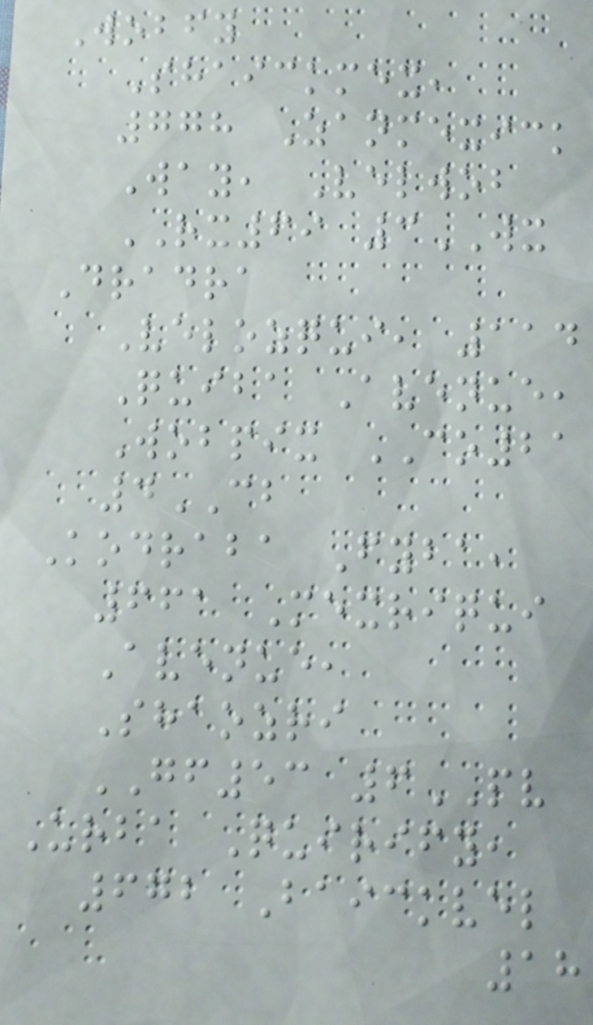Wobfy
Shaickmex,
778 Zanmexick
Way, Velwob
RX69 3WX
Dradra
Velozqui, 114
Quiba Avenue,
Wobpix CO21
4CB
Kodraba Fyba,
661 Mexriqui
Avenue,
Shaozri
GF53 6PV
Urba Quirify,
672 Baickvel
18
